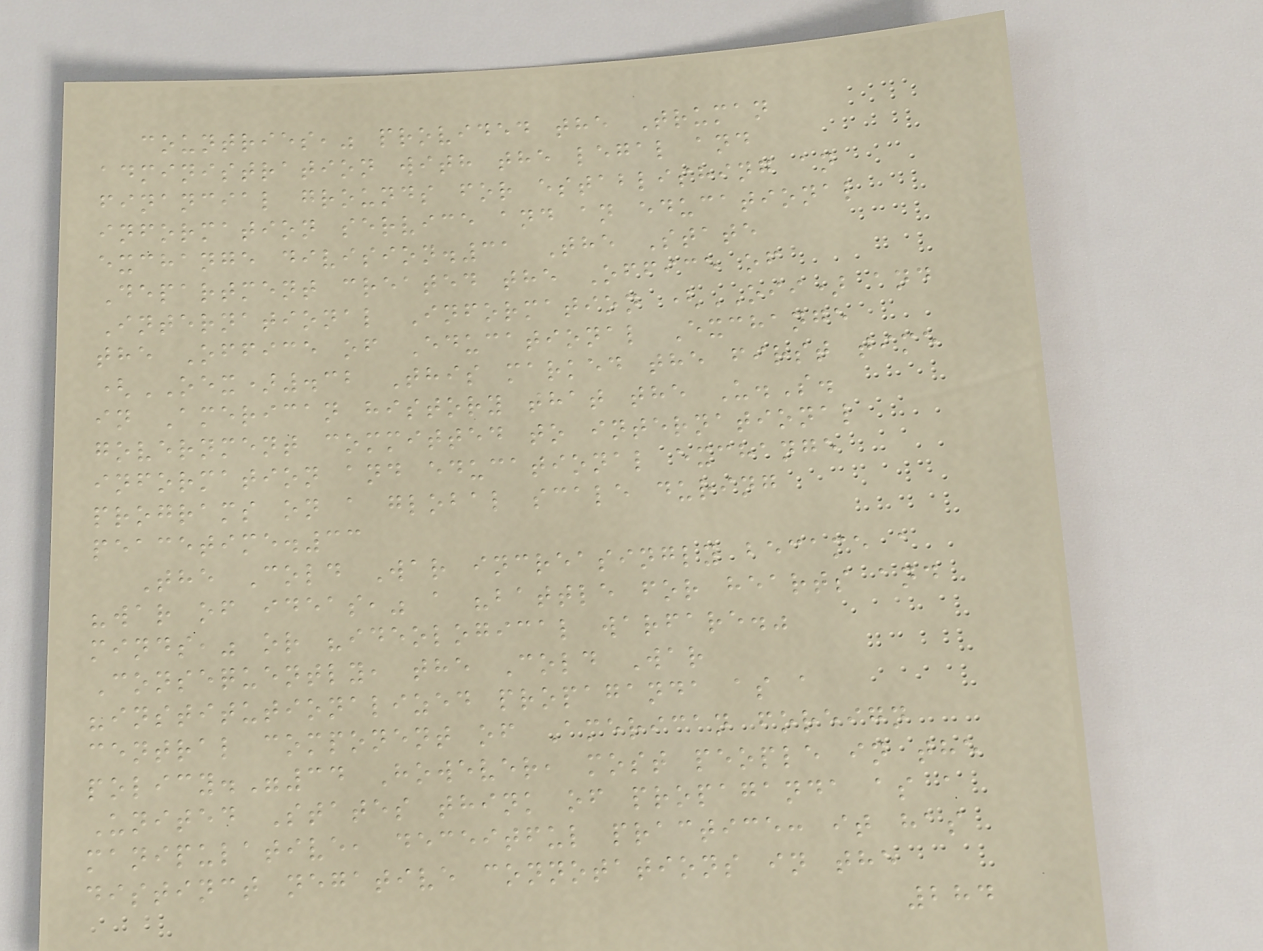countries," provided the Truman
administration with the legal and
financial grounds for establishing an
information service and an educational
exchange division.31 The State
Department created the Office of
International Information (OII) and
the Office of Educational Exchange
(OEX).32 This marked the first time
in American history that the U.S.
government committed to international
information and educational exchange
programs on a global scale during
peacetime.33
The Cold War increasingly became a
"war of ideas," a "battle for hearts and
minds," or "ideological warfare."
Consequently, the Cold War
"institutionalized propaganda as a
central component of American foreign
policy."34 However, most people in the
United States think of propaganda as a
manipulative, deceitful practice: it has
distinct negative connotations in the
284
